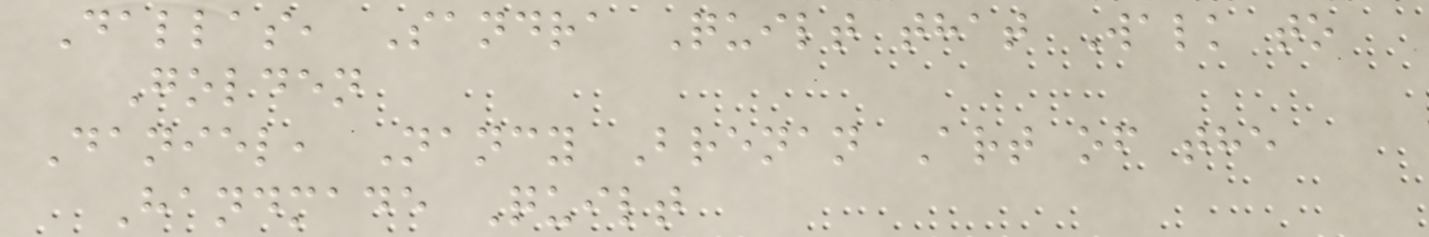Dallas, Sandra Quilt that Walk to
Golden
Daniel, Nancy Brenan Art of the
Handmade Quilt
